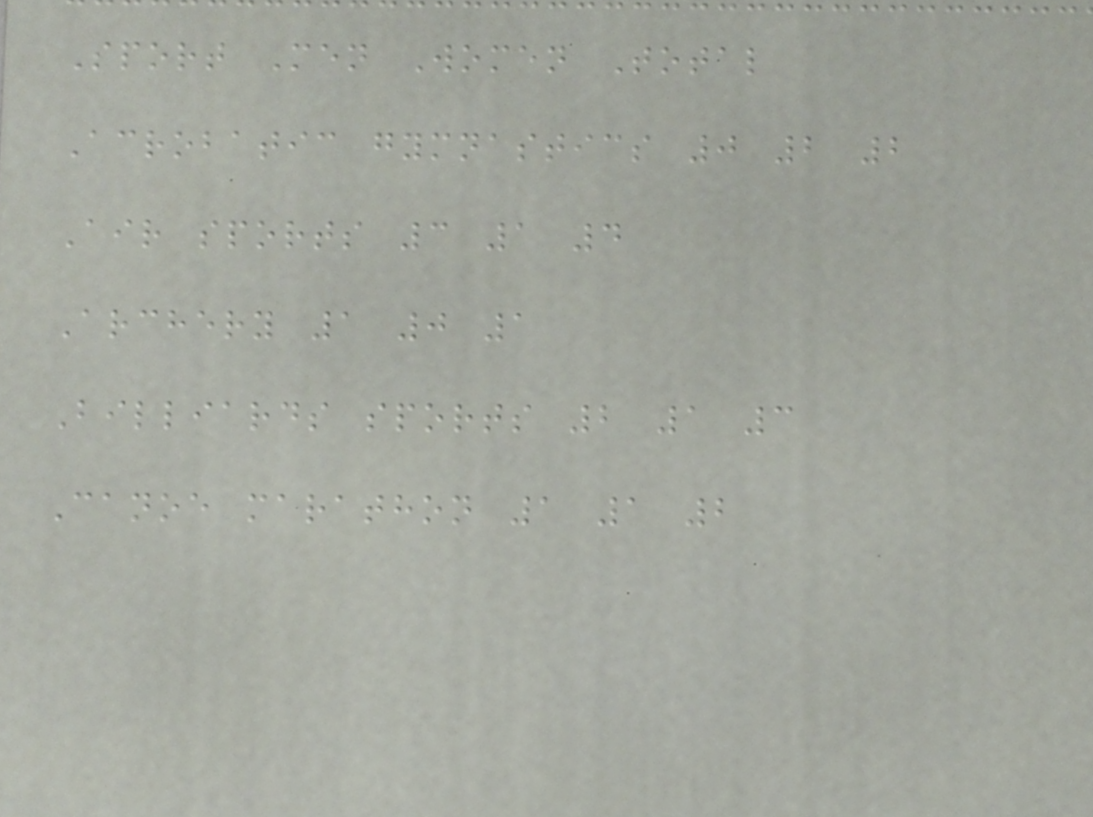Sport Men Women Total
Acrobatic gymnastics 0 2 2
Air sports 3 1 4
Archery 1 0 1
Billiards sports 2 1 3
Canoe marathon 1 1 2
